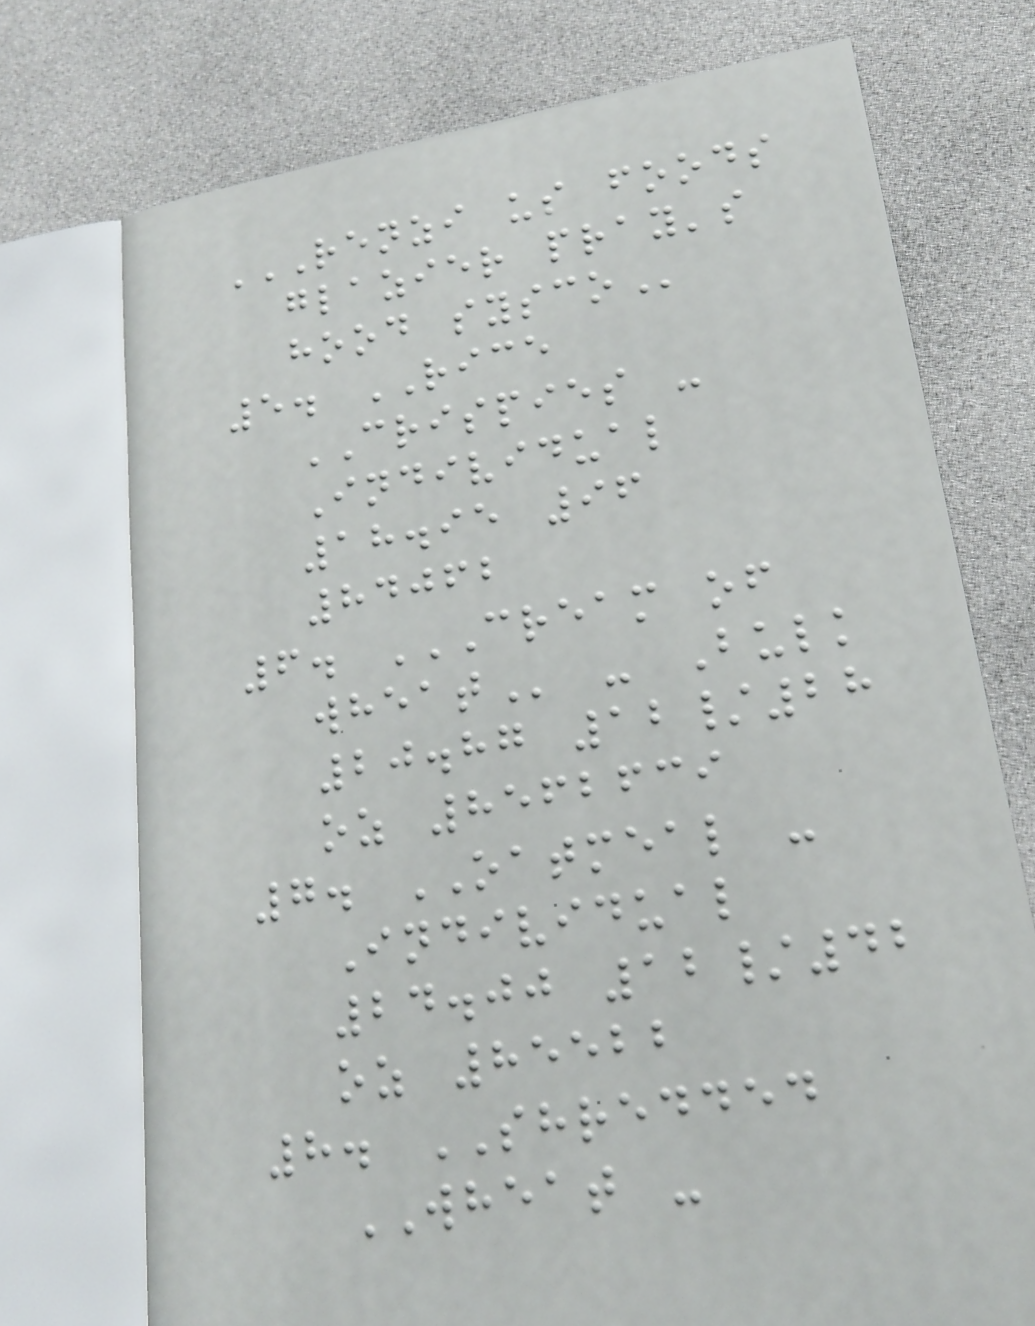RENZI US FOODS
GLAZIER PRAY'S
HOOD SYSCO
5. RICE
CRISPIES -
Individual
18.95 96
84062
6. CREAM OF
WHEAT - Bulk
20.87 12/28
oz 8562639
7. OATMEAL -
Individual
24.00 12/42
oz 85522
8. SHREDDED
WHEAT -
